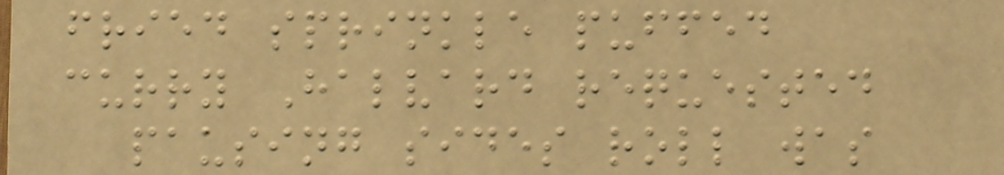fried sprinkle puffed
curry Halvard requested
pausing sides roll was
